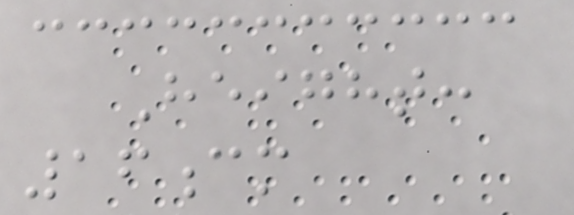Height:
16cm
